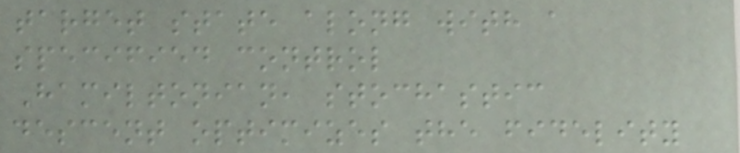target state along with a
specified control
Hamiltonian, stochastic
descent optimizes the fidelity
